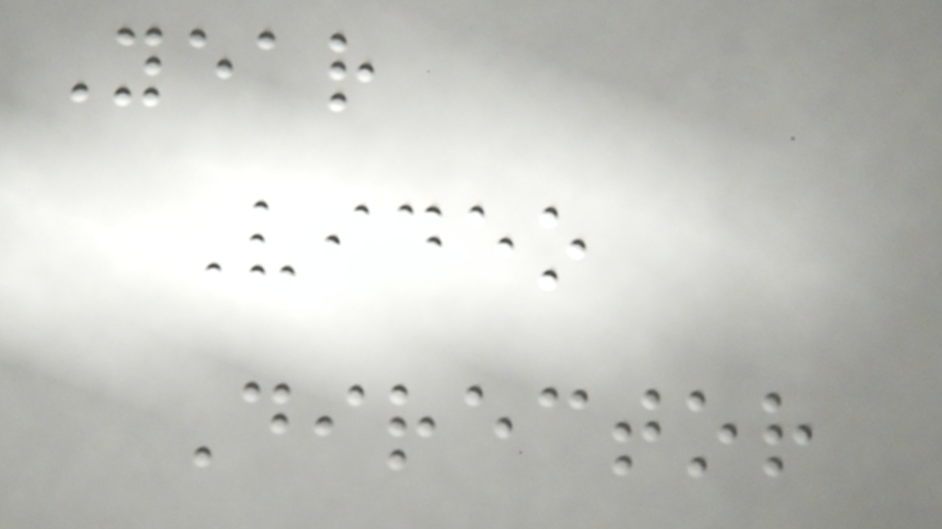Year
Video
Director
